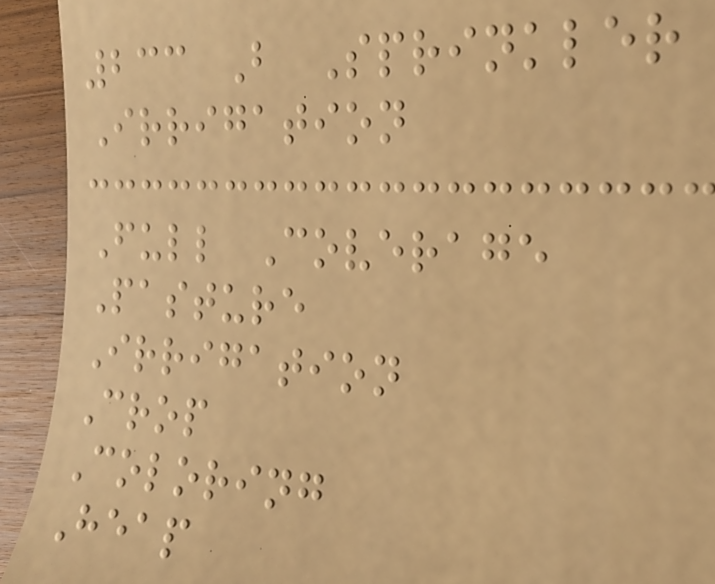233 B Sprinkler
Irrigation
Full Coverage
Pasture
Irrigation
Crop
Coloring
Heap
